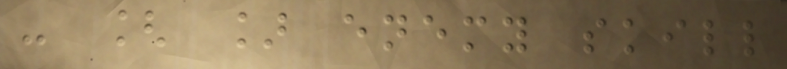- [ ] enemy skill
